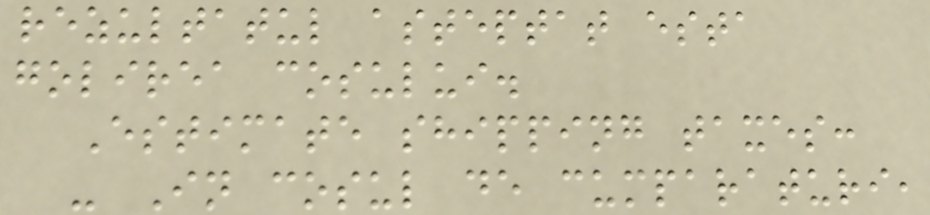rezultatul asteptat esta
golirea cosului.
Estimate shipping taxes:
- In cosul de cumparaturi,
